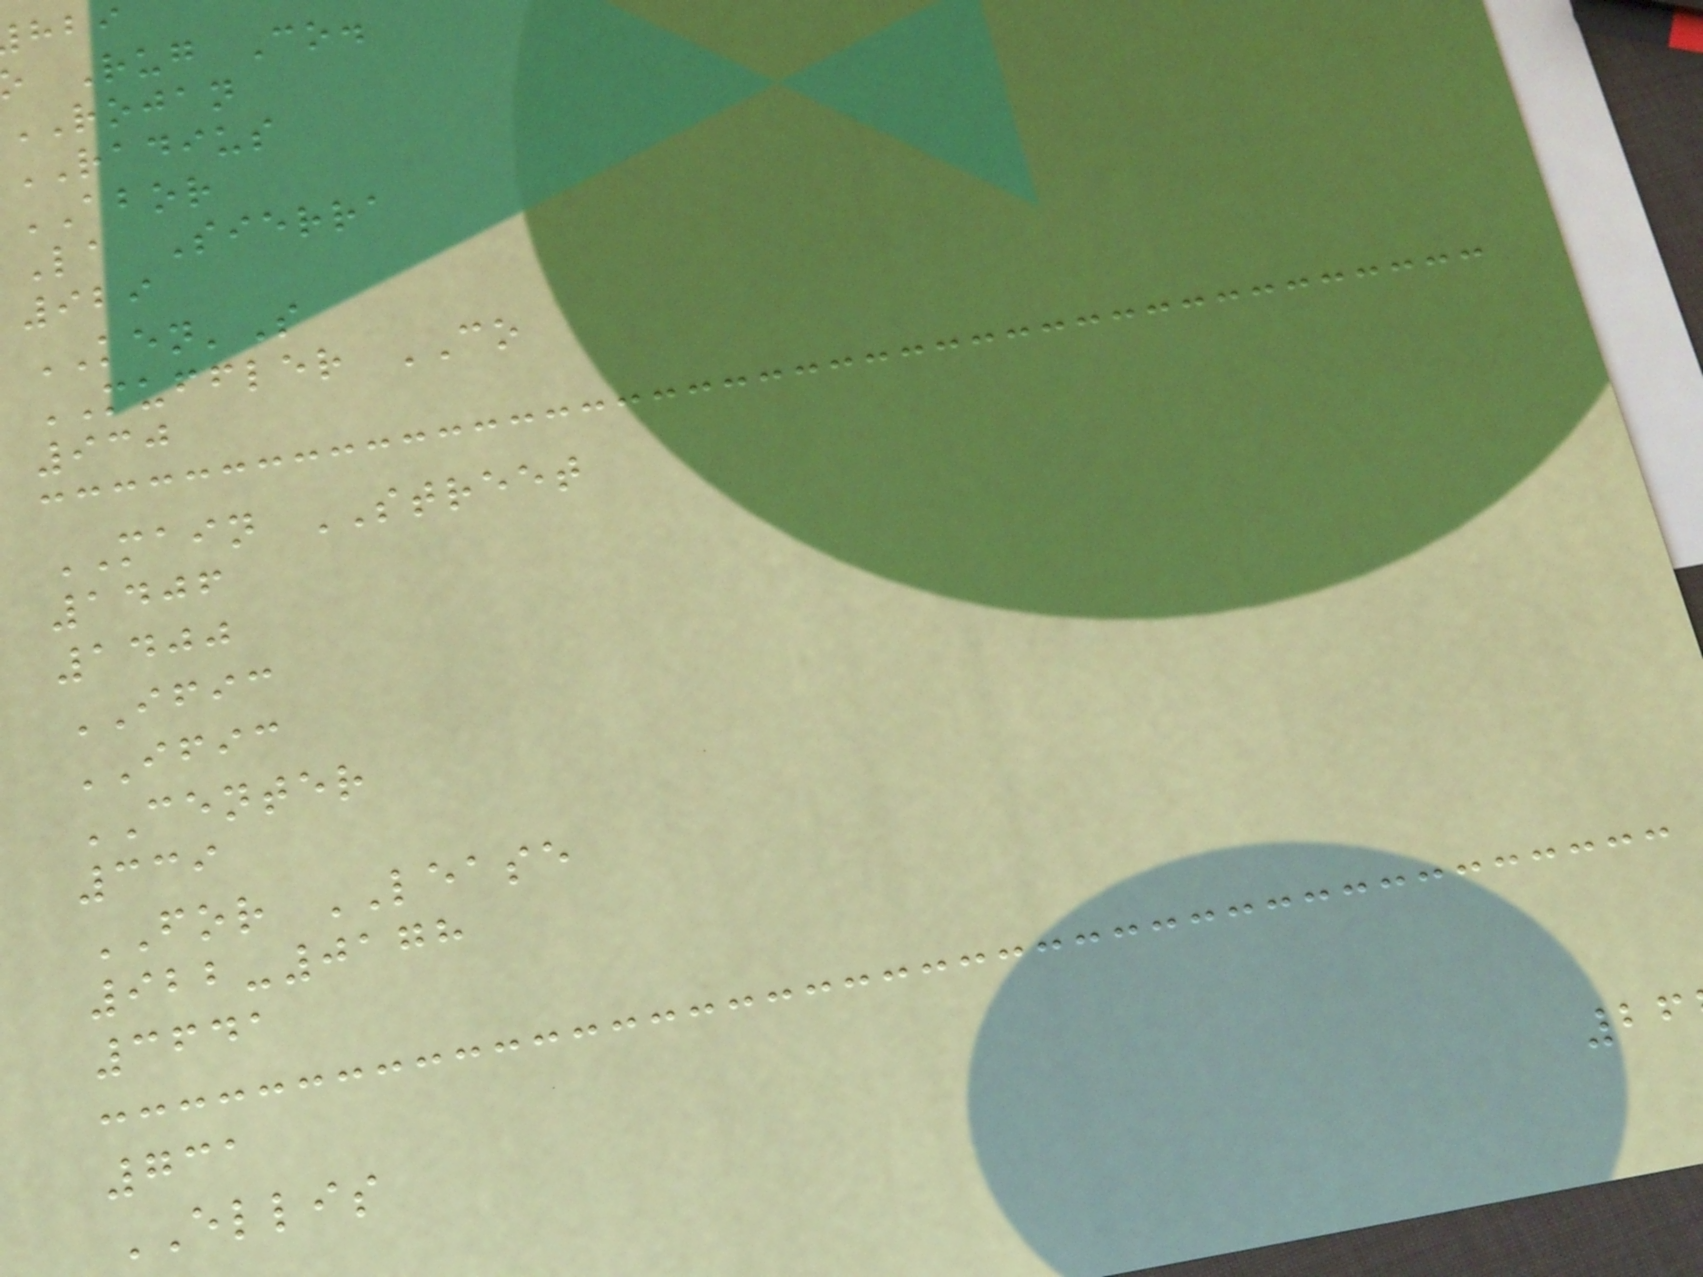Rug Co.
ROJAN
RADIUS
ABOR
La Sierra
929
KEN'S
MUFFLER CO
930
MAIN STREET
1406
1400
IFIC
IFIC
CENTER
339
FOR LEASE
922-0178
3641
731
ELLIS
